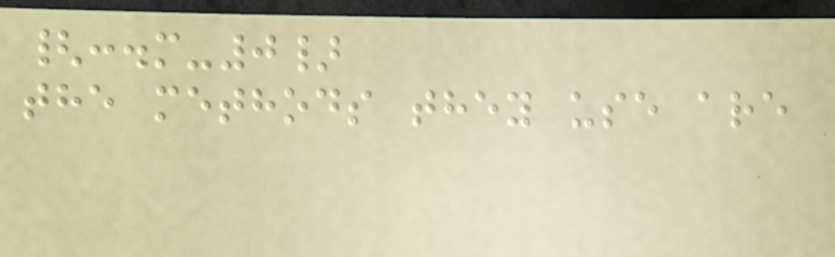{:.m-0}
the methods they use are
